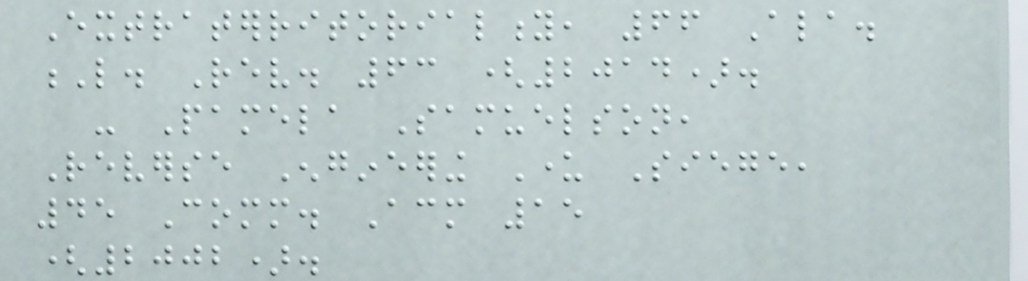Extraterritoriality, 66 Ala.
L. Rev. 63 (2014).
- Pamela Samuelson,
Reverse Engineering Under Siege,
45 Comm. Acm 15
(2002).
